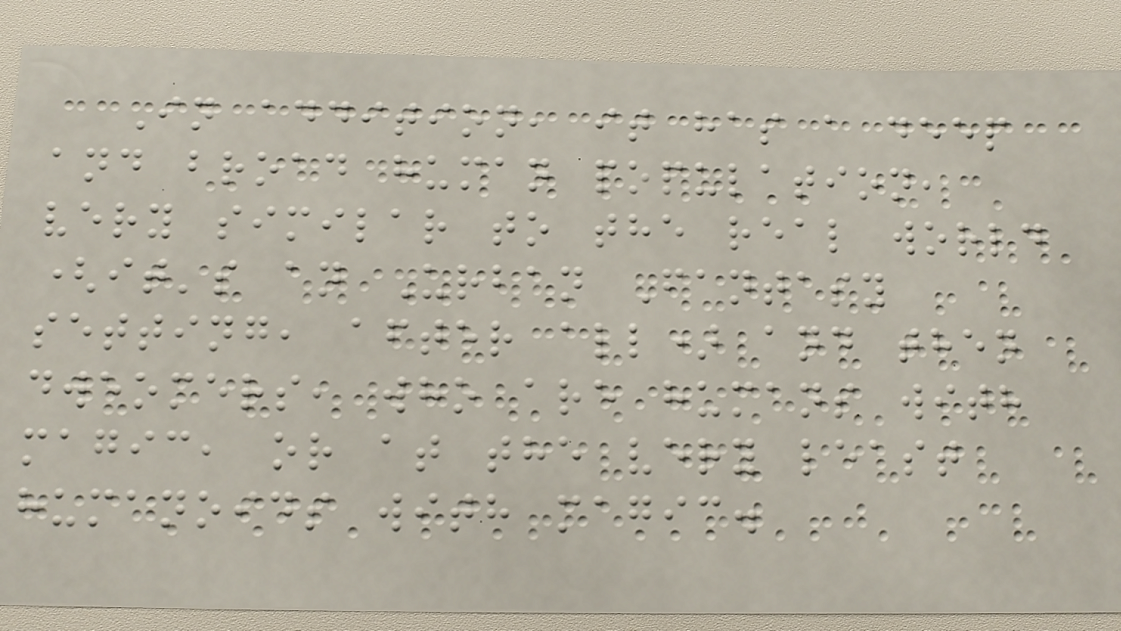In addition, it has a deep
and broad human population,
very similar to the real world
(it's an Urban Fantasy
setting, after all) and then
dweomers, who are humans with
magic, or at the very least
humanoids with magic.
